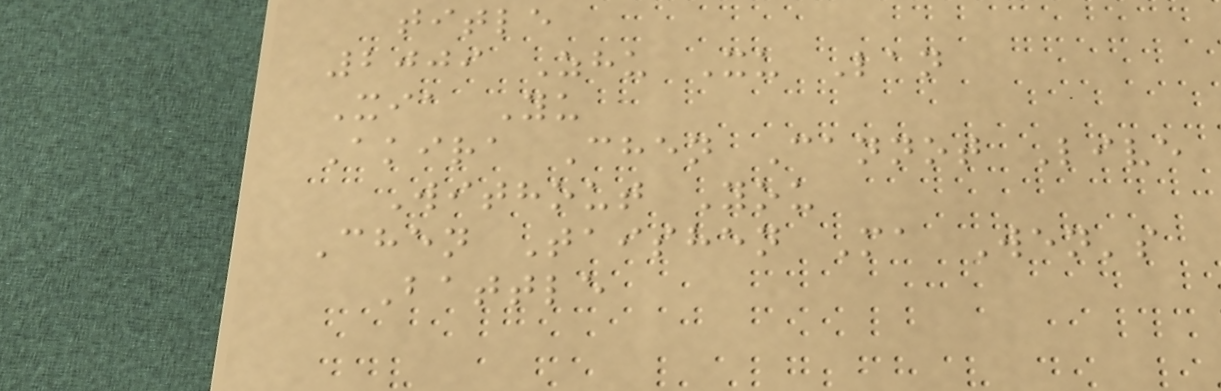title
2009 Zhu Xu Lan
Xia Yu
Akira Chen Cannot Live
Without You
Chen Taishen Ma Wen's
Battle
